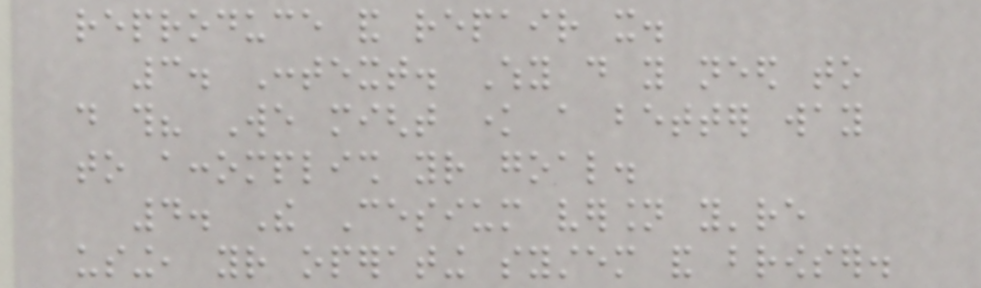reproduce and repair it.
3. Context. Why do you need to
do this? We might know a better way
to accomplish your goal.
4. The Cesium version you're
using, your operating system and browser.
